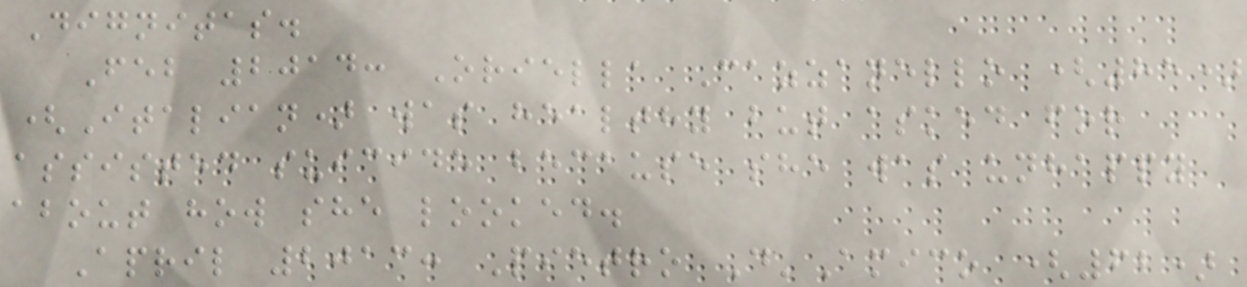Dignitas.
Feb 2014: Oriella Cazzanello (85)
(Italian) was healthy but asked for
assisted suicide because she was unhappy
about how she looked.
April 2013: Pietro D'Amico (62)
